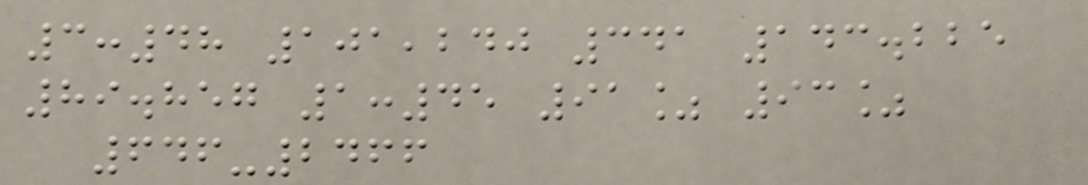3:48 101,240 341 143.225
89.857 1:45 91% 93%
646-2466
